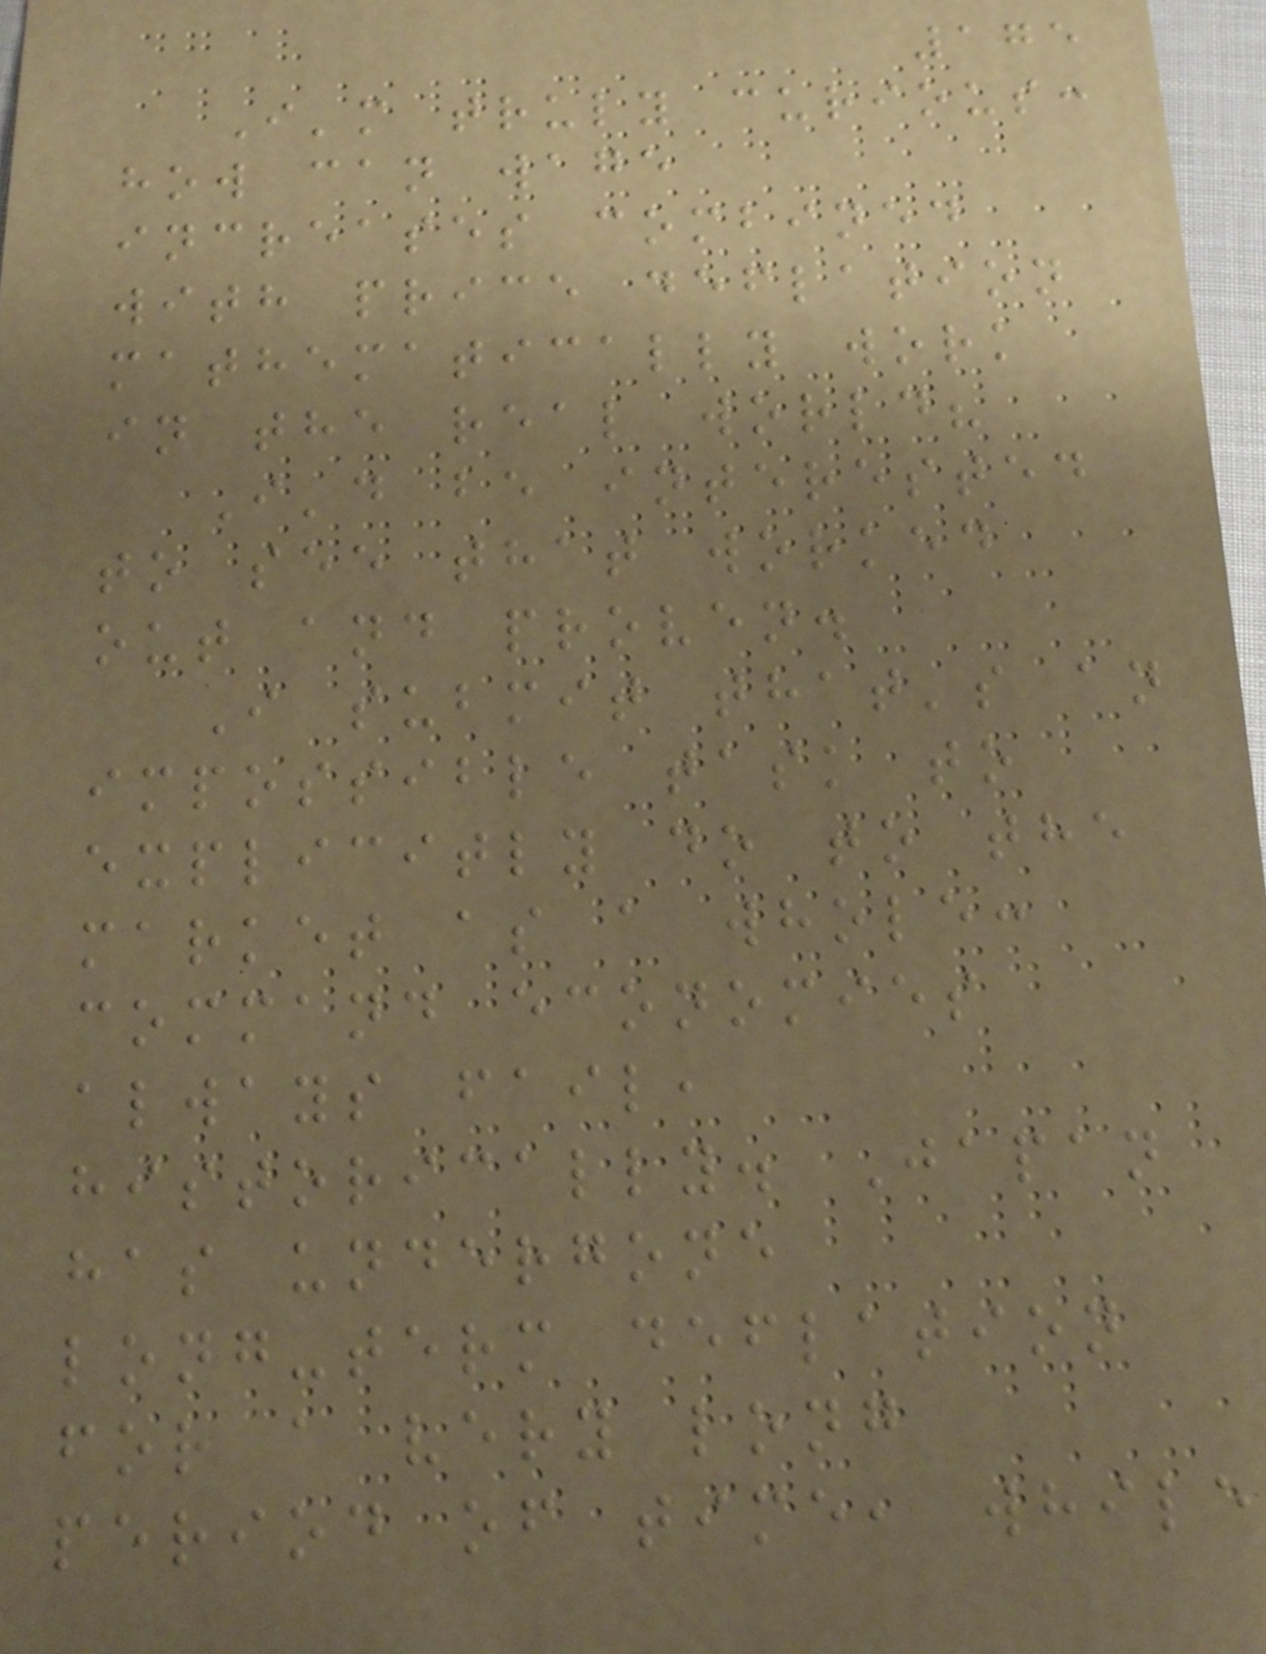175
I'm truly curious:
how can wage
increases combined
with price deflation
mathematically work
in the real world?
I'd be interested
to see that worked
out and proven.
I submit that's an
impossible task to
explicitly do to the
market as a whole:
command economies
always fail,
historically. Japan
has undergone
long-term deflation
for a very long
period of time, while
